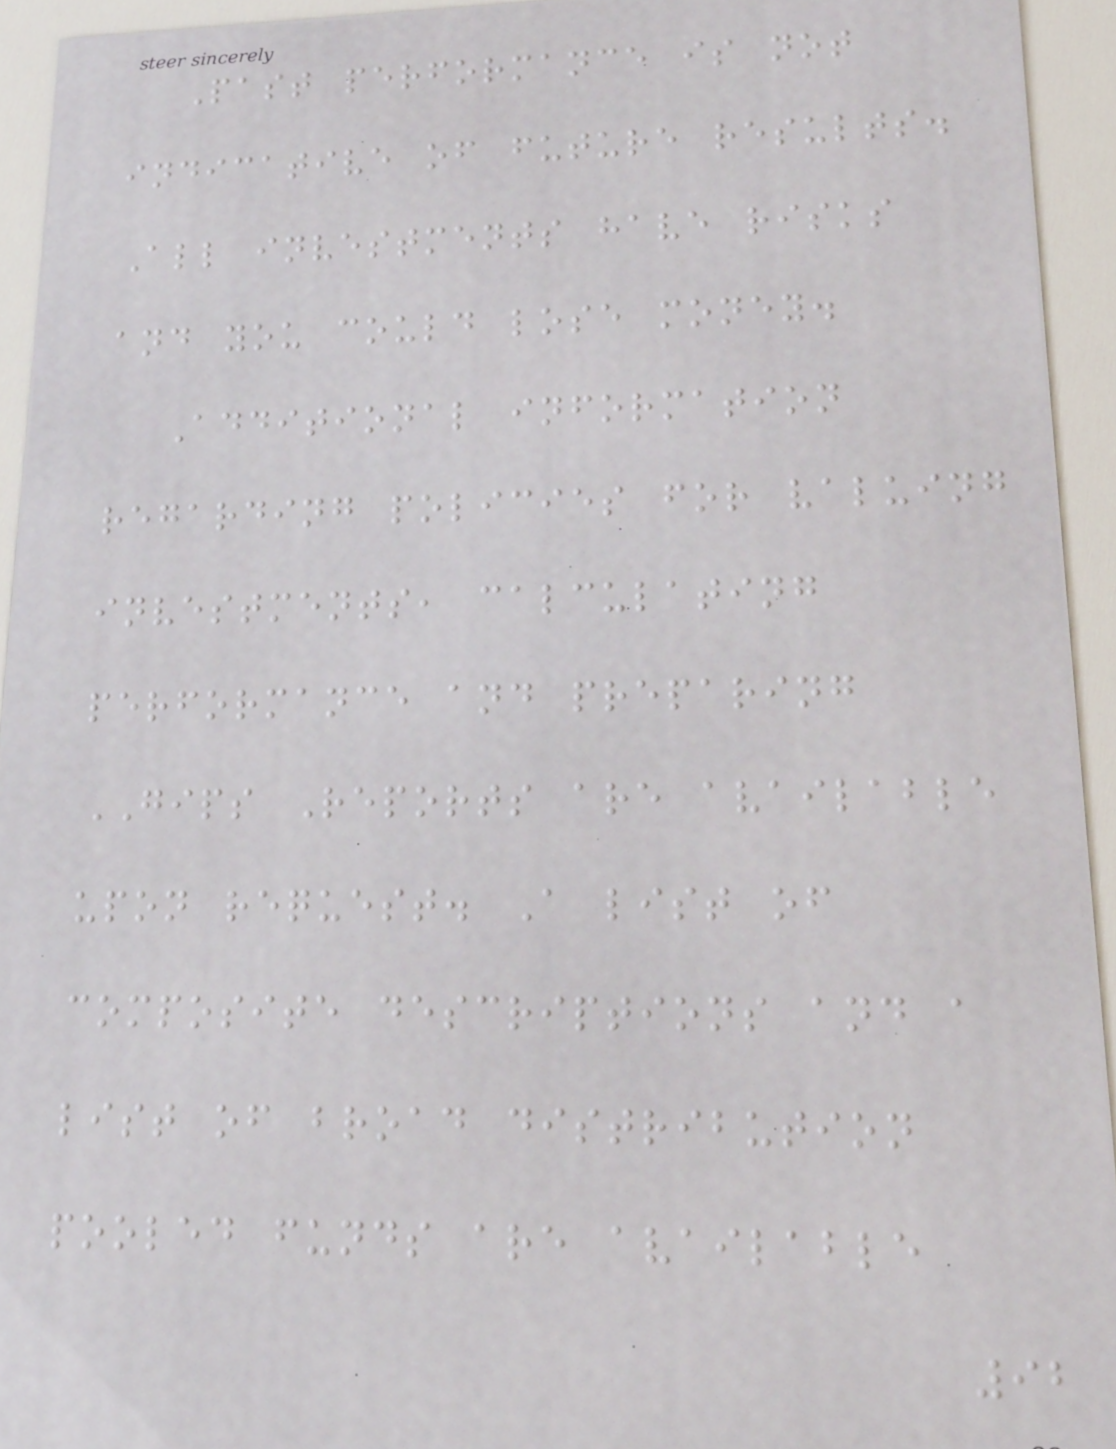Past performance is not
indicative of future results.
All investments have risks
and you could lose money.
Additional information
regarding policies for valuing
investments, calculating
performance and preparing
GIPS Reports are available
upon request. A list of
composite descriptions and a
list of broad distribution
pooled funds are available
92
